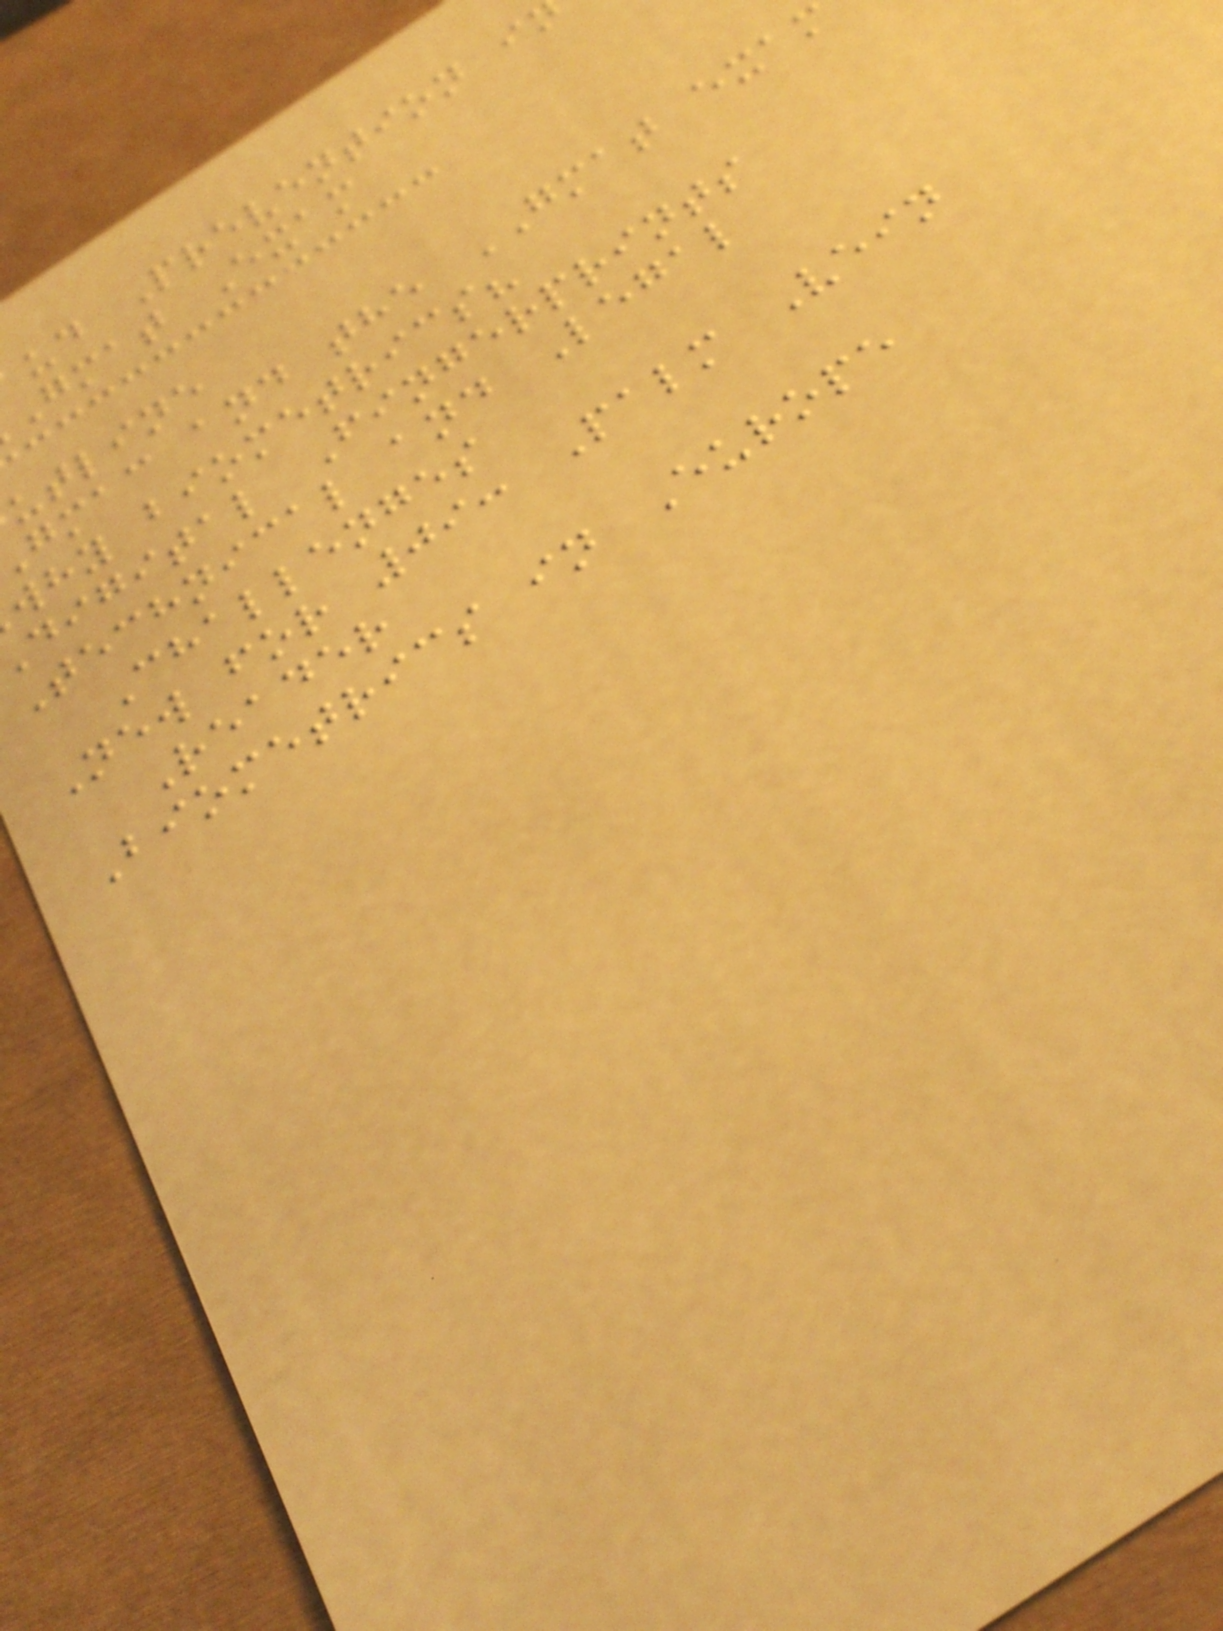ud Prevention i
gmat Exam
utline
gmac and the GMAT exam
why biometrics?
digital Fingerprints
Technical and Legal
Challenges
New for 09: Palm Vein
Reader
Biometrics in Europe
